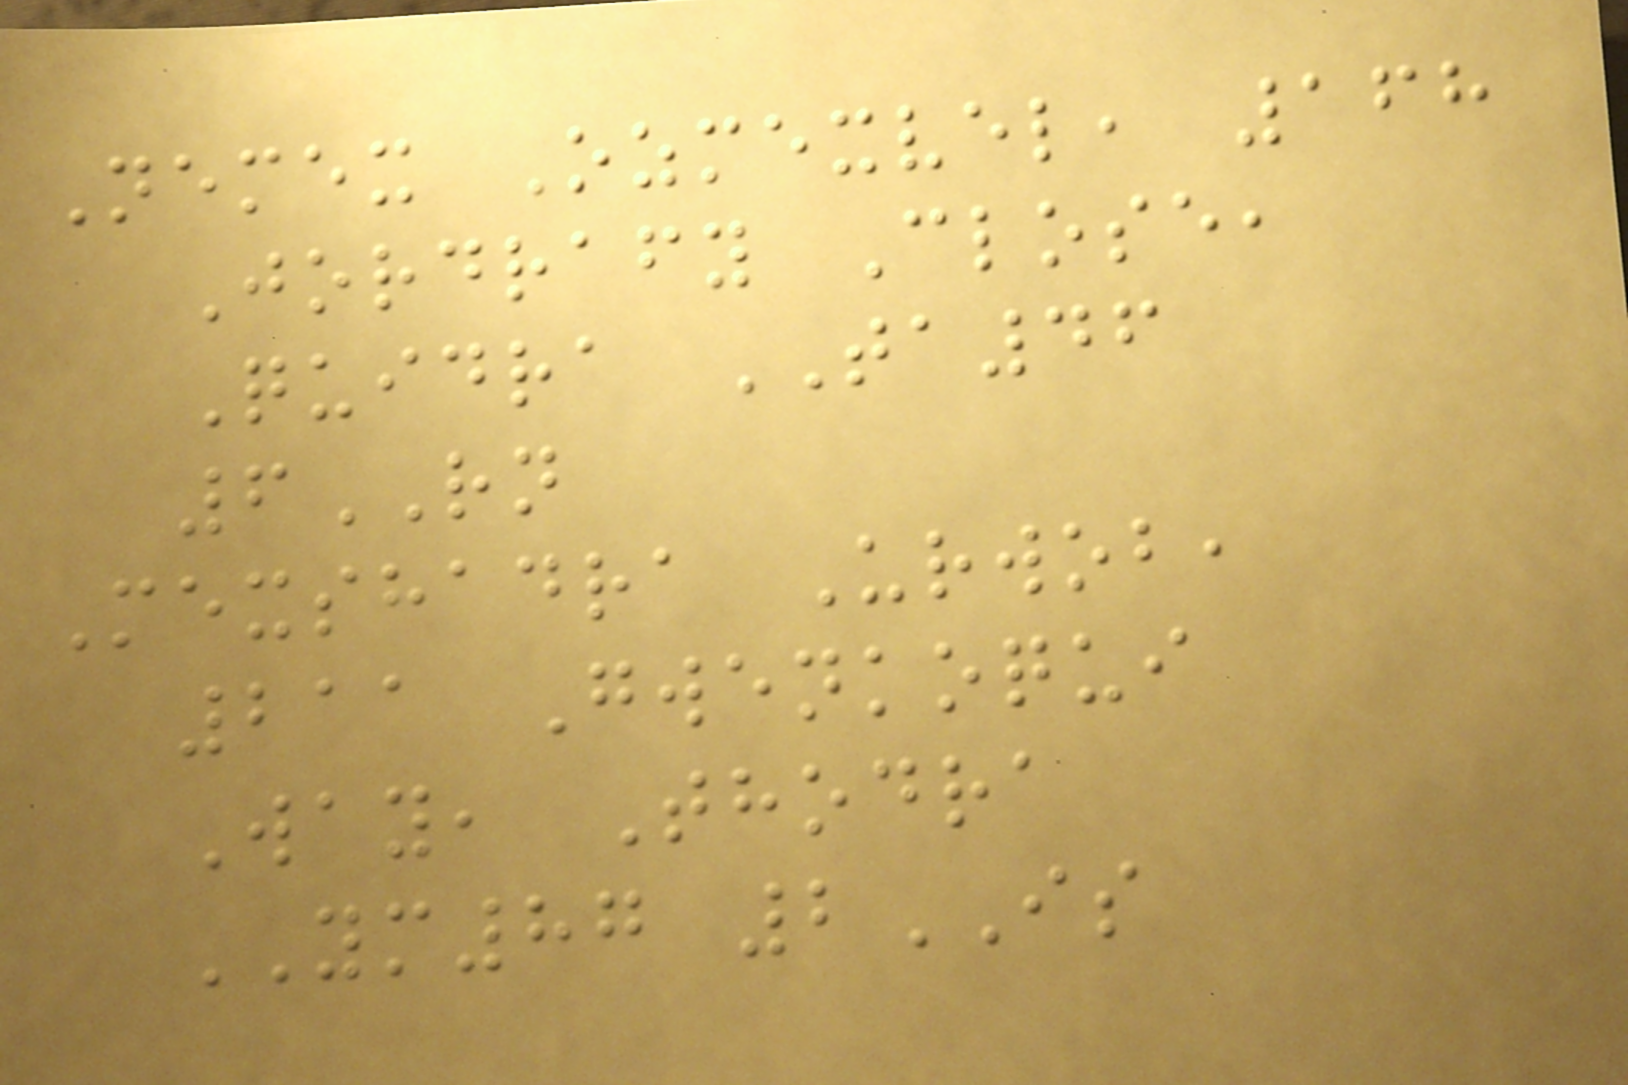Nemex Ozmexvel, 168
Jordrafy Close,
Quidra TA46
6RN
Mexshadra Urwob,
211 Gwenkoqui
Way, Thodra
YM87 2IS
